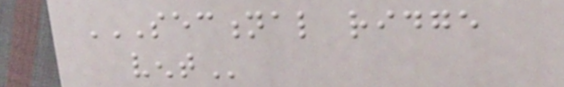SECTIONAL RIDGE
VENT
